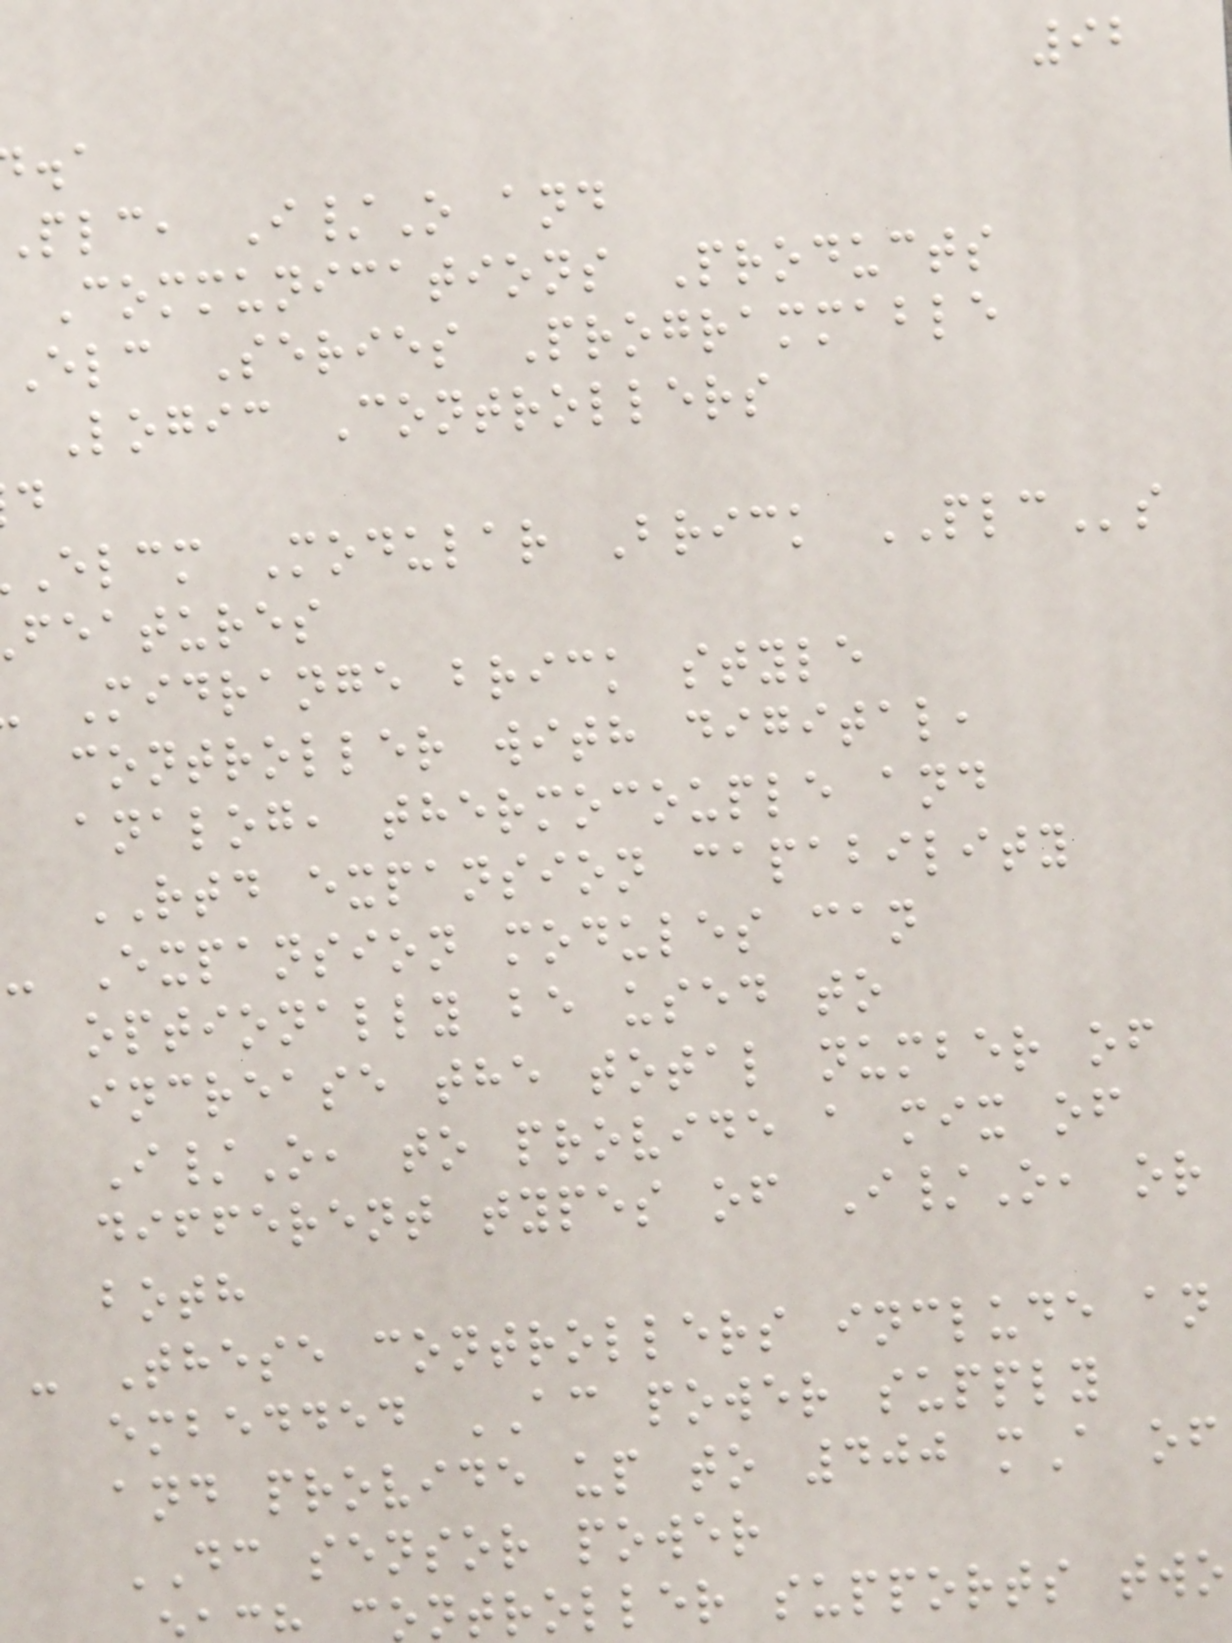92
plc, I/O and
Communications Products
elc Series Programmable
Logic Controllers
elcm Modular Brick PLCs
features
Midrange brick style
controller with digital,
analog, thermocouple and
RTD expansion capability
- Expansion modules can
optionally be used to
increase the total number of
I/O, to provide a mix of
different types of I/O, or
both
- These controllers include an
embedded AC power supply
and provide up to 400 mA of
DC sensor power
ontroller supports two
